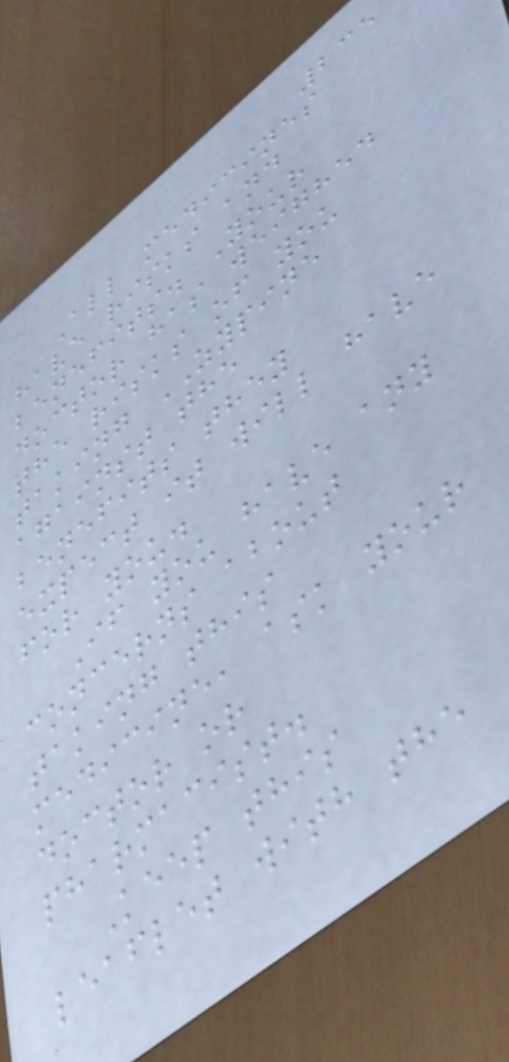235
All medicines
have risks and
benefits. Your
doctor has weighed
the risks of you
taking ZYPINE
against the
benefits they
expect it will have
for you.
If you have any
concerns about
taking this
medicine, ask your
doctor or
pharmacist.
Keep this
leaflet with the
